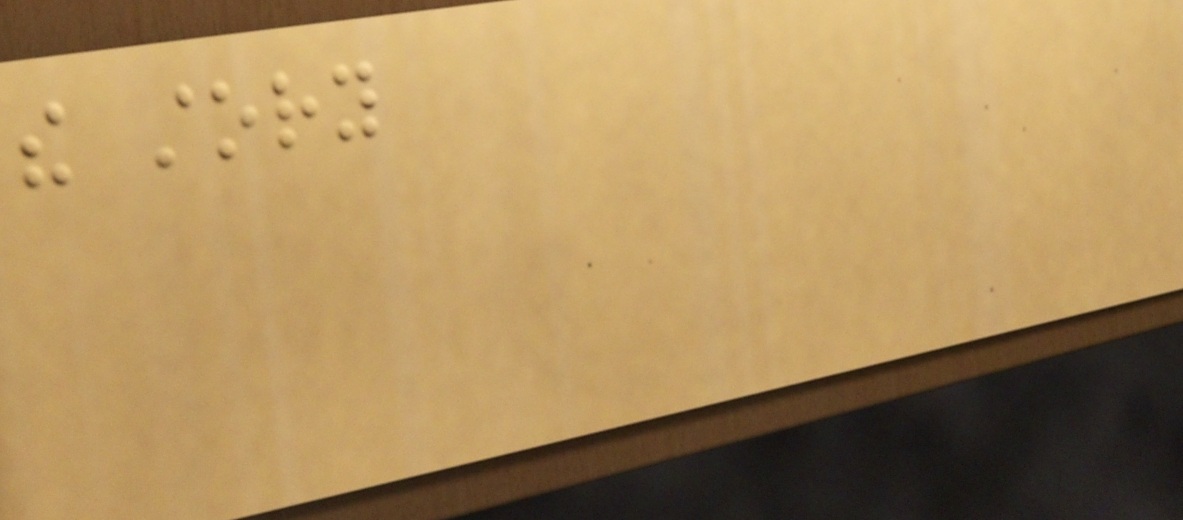the story
